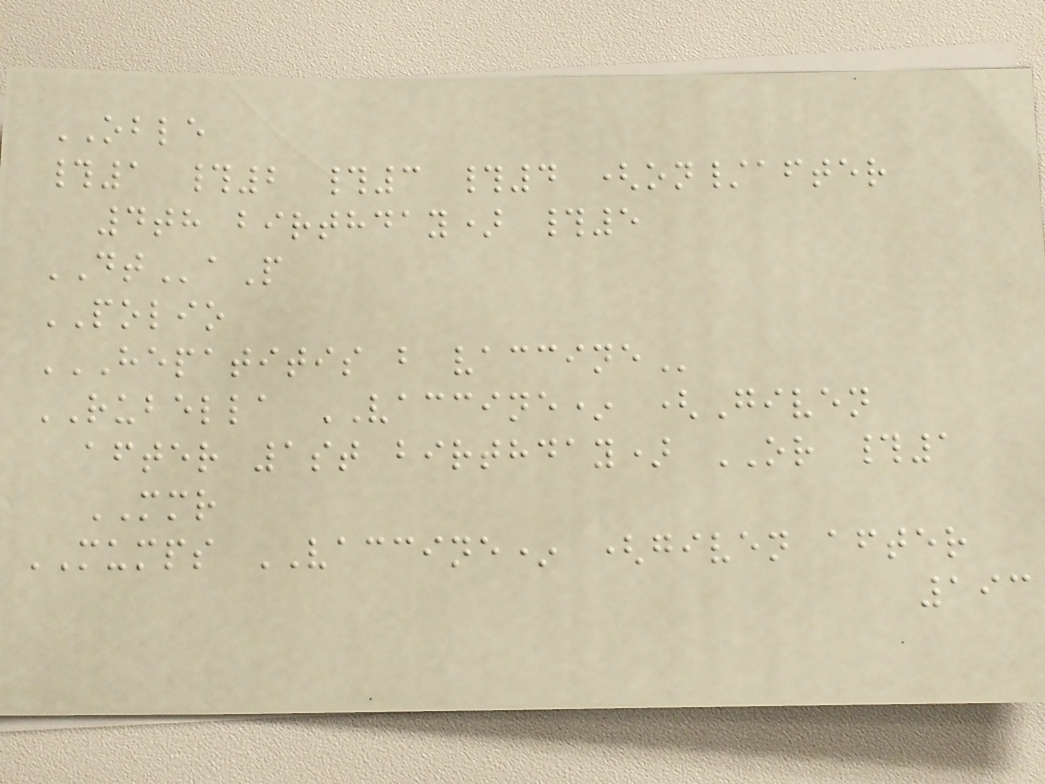OBLE
#1 #2 #3 #4 (on/after
4th birthday) #5
DTaP
POLIO
HEPATITIS B VACCINE
RUBELLA VACCINE* (Given
after 1st birthday) OR #1
MMR
MUMPS VACCINE* (given after
193
